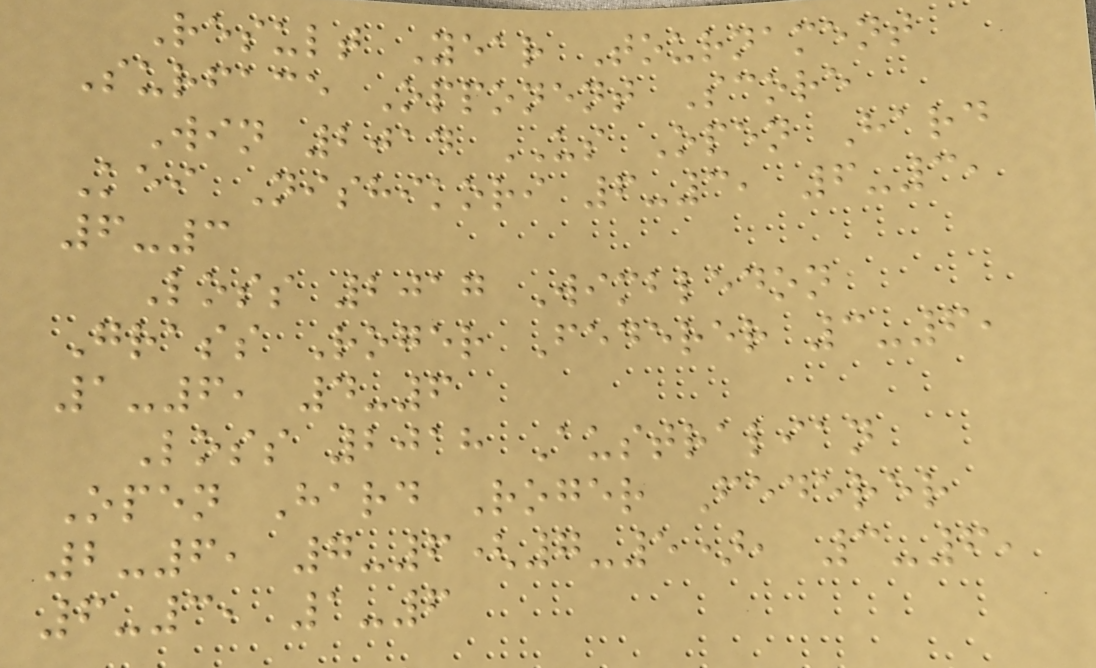Result Year Tournament
Surface Opponent Score
Win 2014 US Open Hard
Kei Nishikori 6-3, 6-3,
6-3
Loss 2017 Wimbledon
Grass Roger Federer 3-6,
1-6, 4-6
Loss 2018 Australian
Open Hard Roger Federer
2-6, 7-6(7-5), 3-6,
6-3, 1-6
